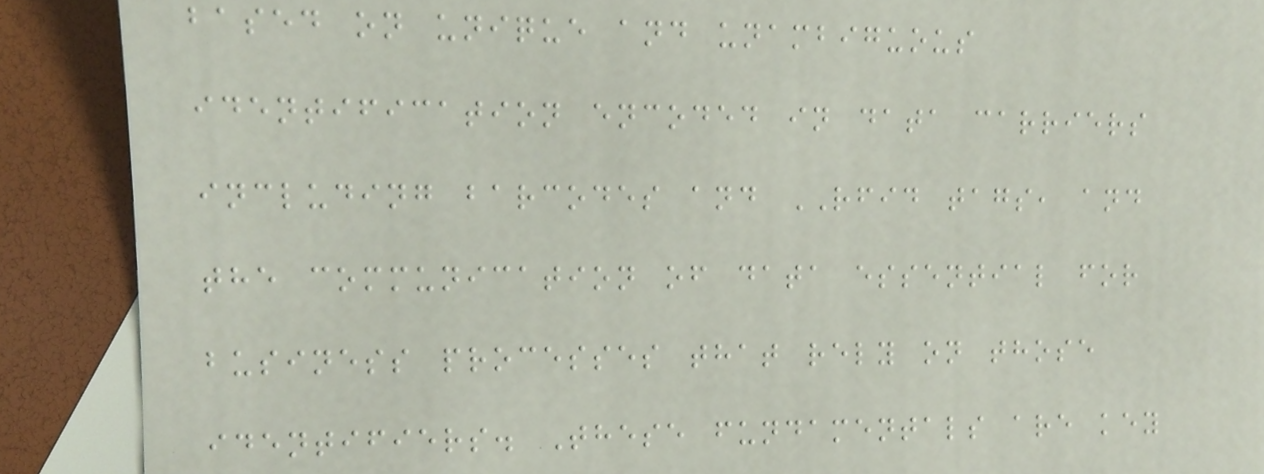based on unique and unambiguous
identification encoded in data carriers
including barcodes and RFID tags, and
the communication of data essential for
business processes that rely on those
identifiers. These fundamentals are key
